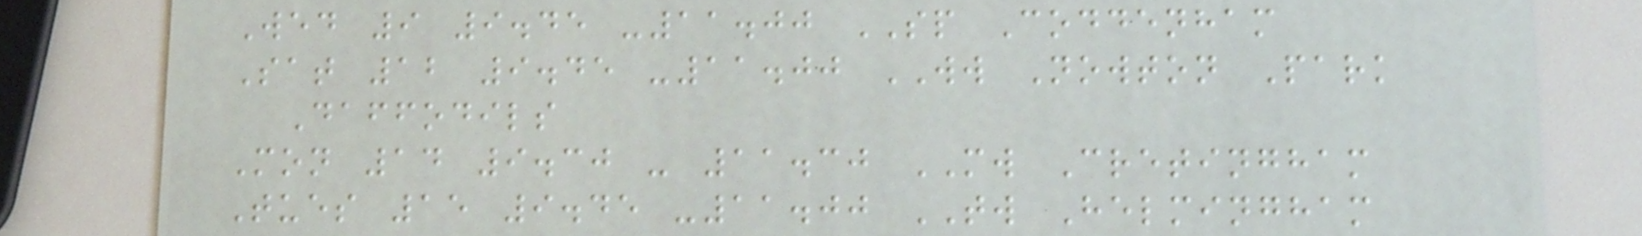Wed 9 9.45 -11.00 SP Coddenham
Sat 12 9.45 -11.00 WW Nowton Park
Daffodils
Mon 14 9.30 - 11.30 MW Cretingham
Tues 15 9.45 -11.00 TW Helmingham
